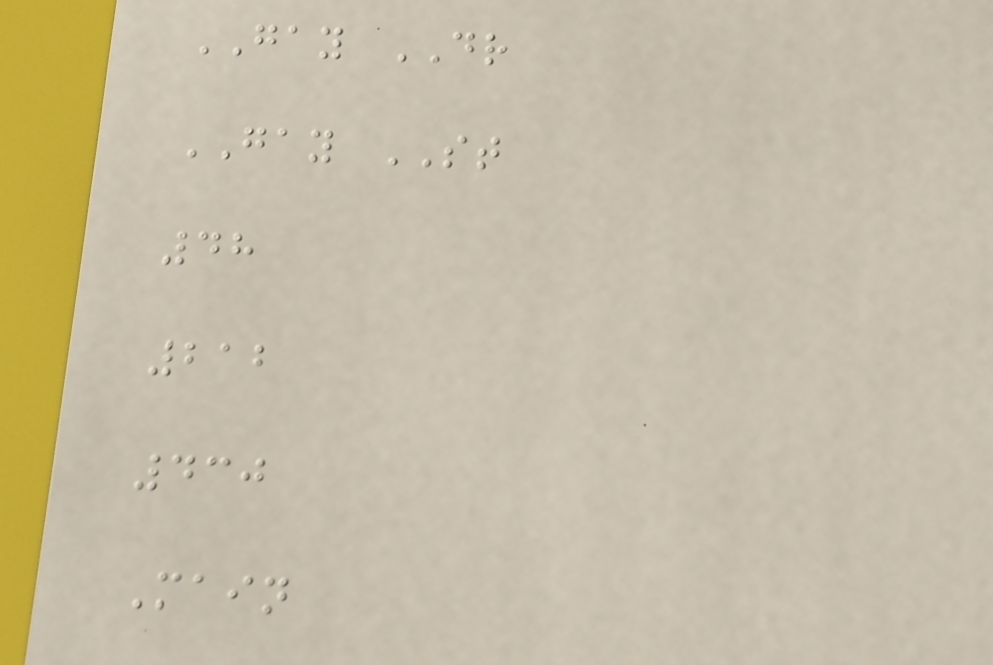GAY DR
GAY ST
48
212
430
Main
